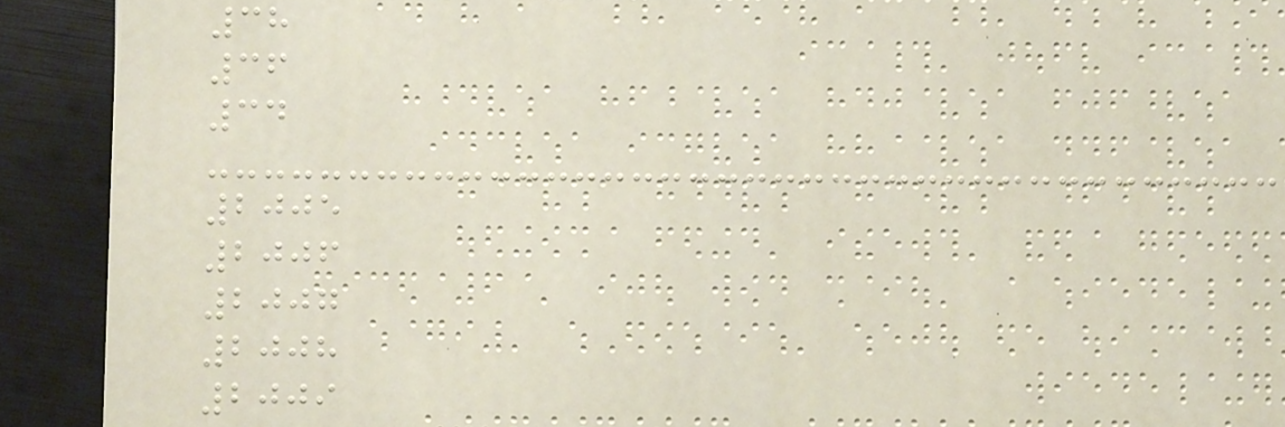38
36
34
2005
2006
2007
2008
2009
